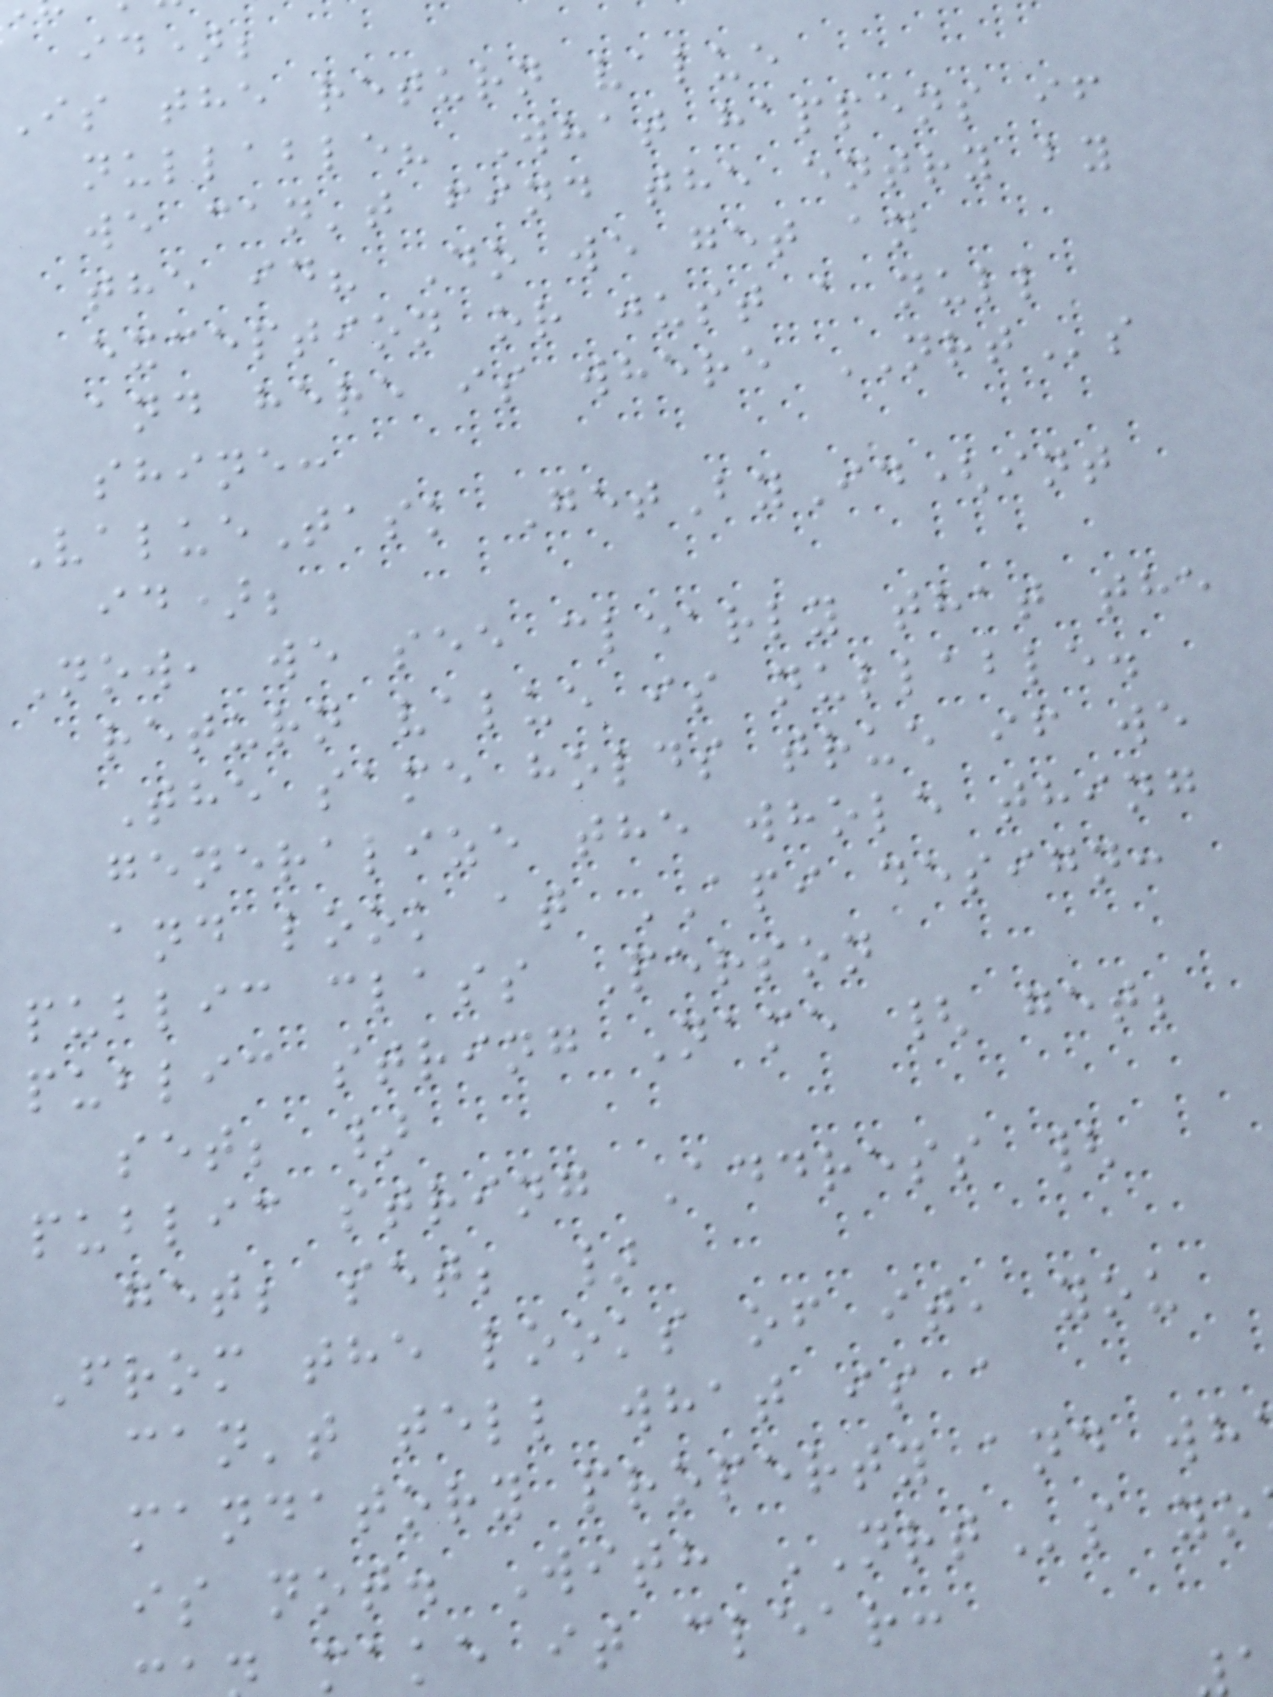id);
Is the return value
nullable? What happens if
we can't find the entry by
the id? Do we get an
exception or just a null
and here is where NRTs
shine:
ValueTask GetById(int
id);
Now, we see clearly that the
return value is nullable.
The same holds true if we
generalize the whole thing
and look at API design:
public class Person
public string Name { get;
set; }
public string Address {
get; set; }
From the looks of it, you
can't tell what is a
mandatory property and wh
is not. With NRTs yo
make it clear:
